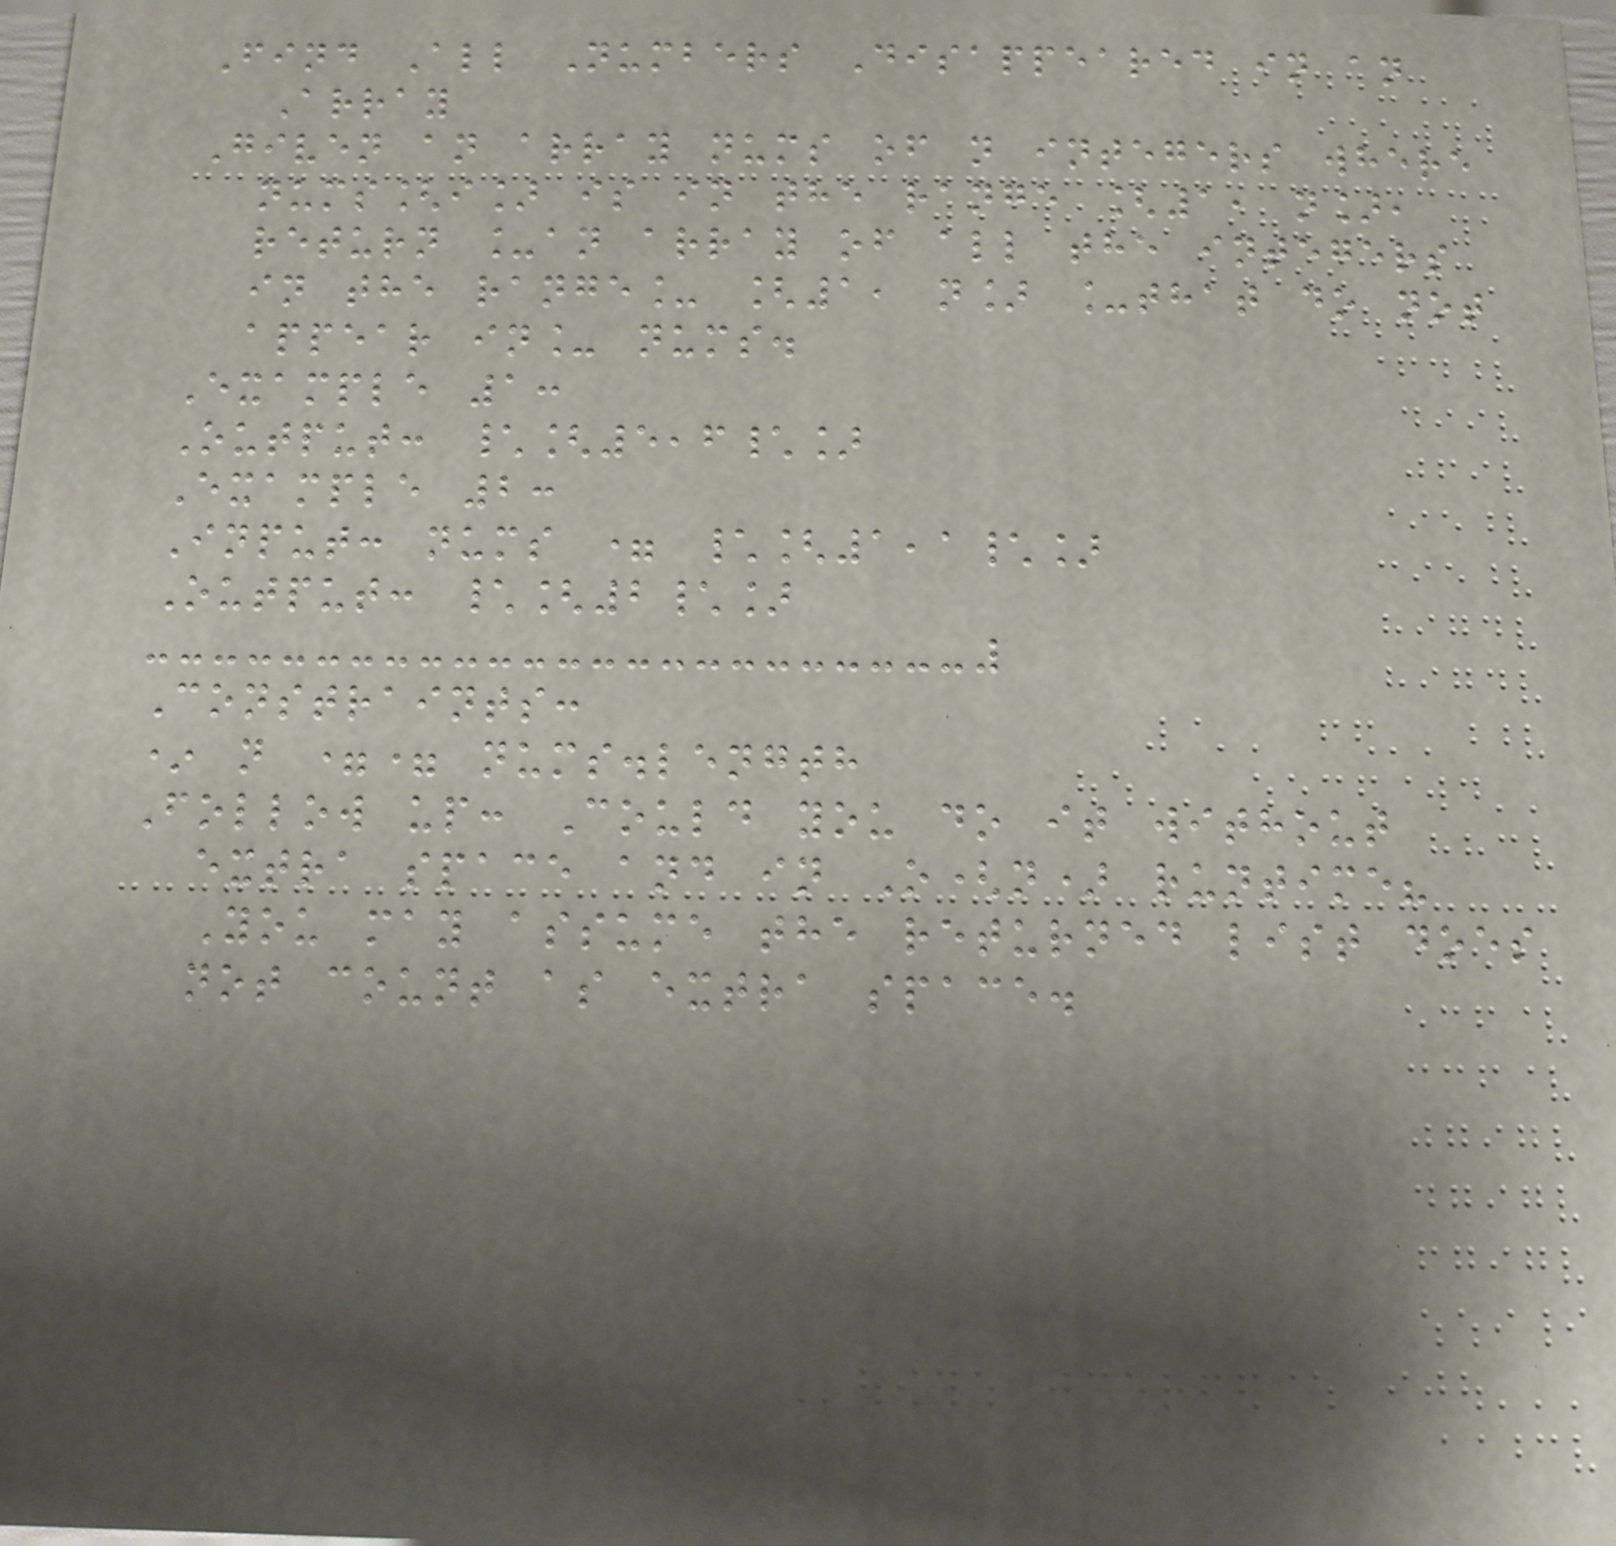Find All Numbers Disappeared in an
Array
Given an array nums of n integers where
nums[i] is in the range [1, n],
return _an array of all the integers
in the range_ [1, n] _that do not
appear in_ nums.
Example 1:
Output: \[5,6\]
Example 2:
Input: nums = \[1,1\]
Output: \[2\]
Constraints:
* n == nums.length
Follow up: Could you do it without
extra space and in O(n) runtime?
You may assume the returned list does
not count as extra space.
